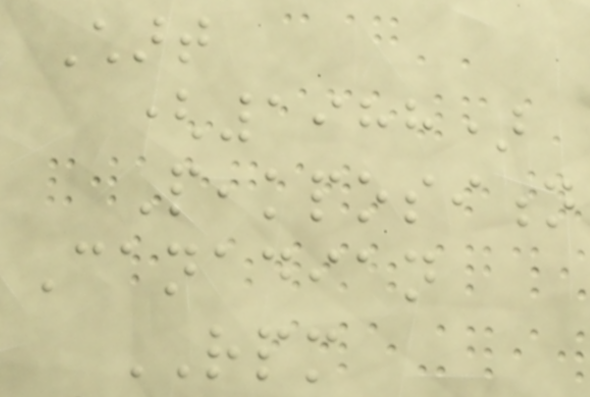Chart
(1988)
Peakposition
Canadian
RPM
